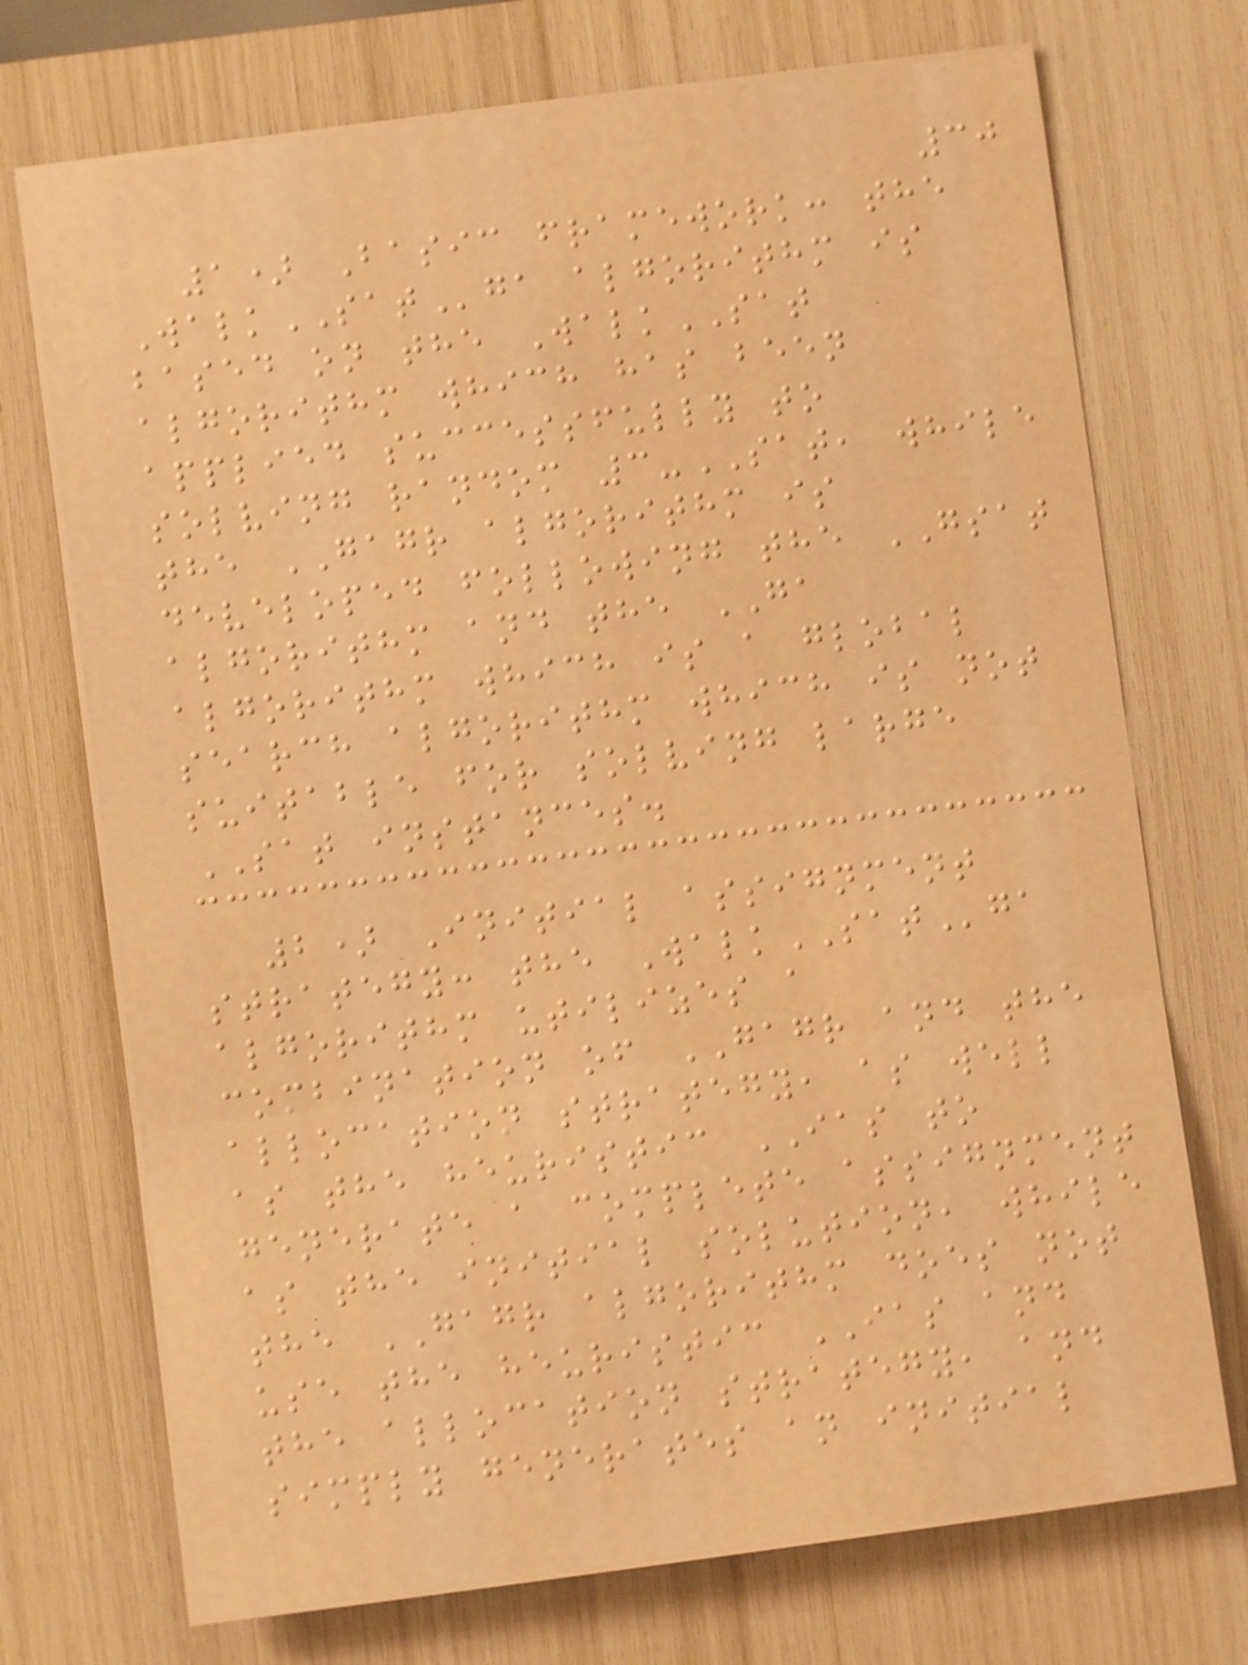30
1) Basic framework: the
WalkSATga algorithm is
based on the WalkSAT
algorithm which has been
applied successfully to
solving random 3-SAT, while
the GAGR algorithm is
developed following the GSAT
algorithm and the GA
algorithm which is a global
search algorithm which is not
suitable for solving large
SAT instances.
2) Initial assignment
strategy: the WalkSATga
algorithm utilizes a
combination of GAGR and the
allocation strategy, as well
as the heuristic IAS to
generate a complete assignment
as the initial solution, while
the GAGR algorithm does not
use the heuristic IAS and
the allocation strategy, and
simply generates an initial
